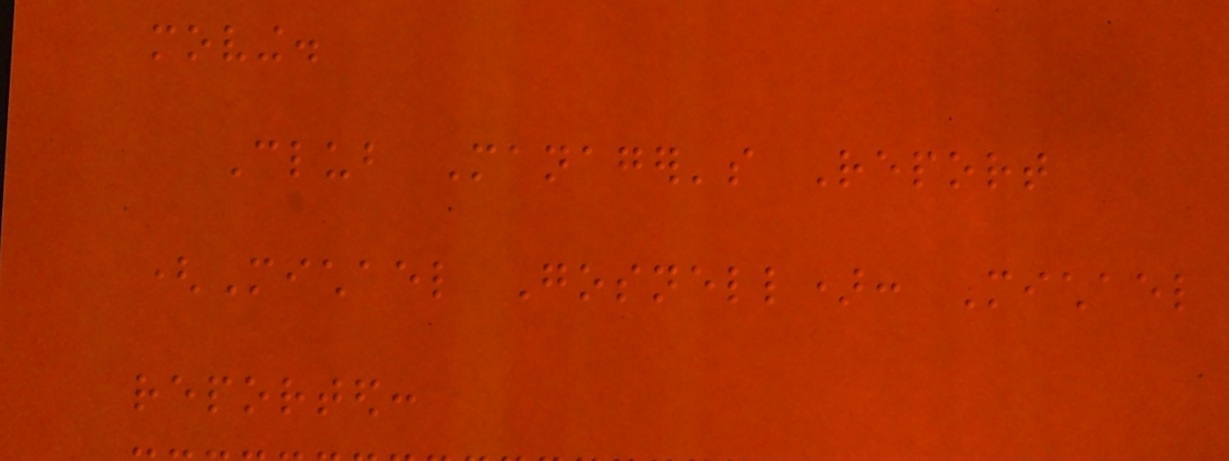moving.
Club Manager's Report
(Michael Gosnell): Michael
reported:
